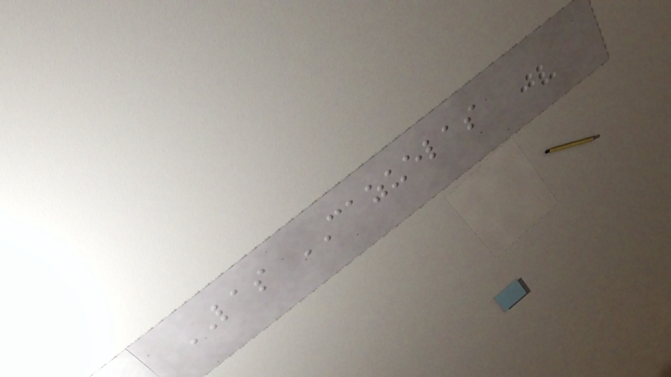LAS CAZUELAS
